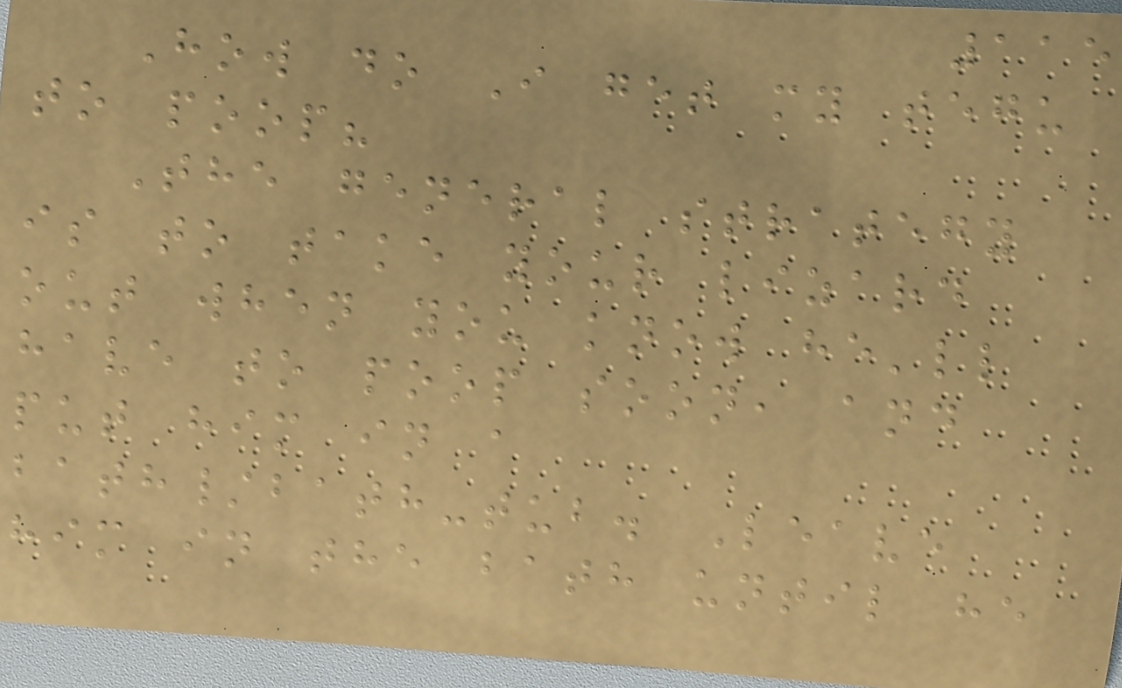115
How do I get my tegu
to poop?
The general strategy
is to take your lizard
out when you know he'll
have to poop soon, and
put him in a
bath/bath-tub. Leave
him in the bath until he
